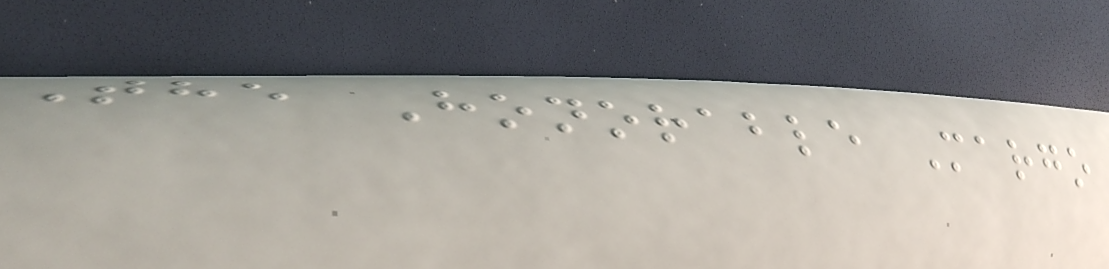The Honorable Margo
